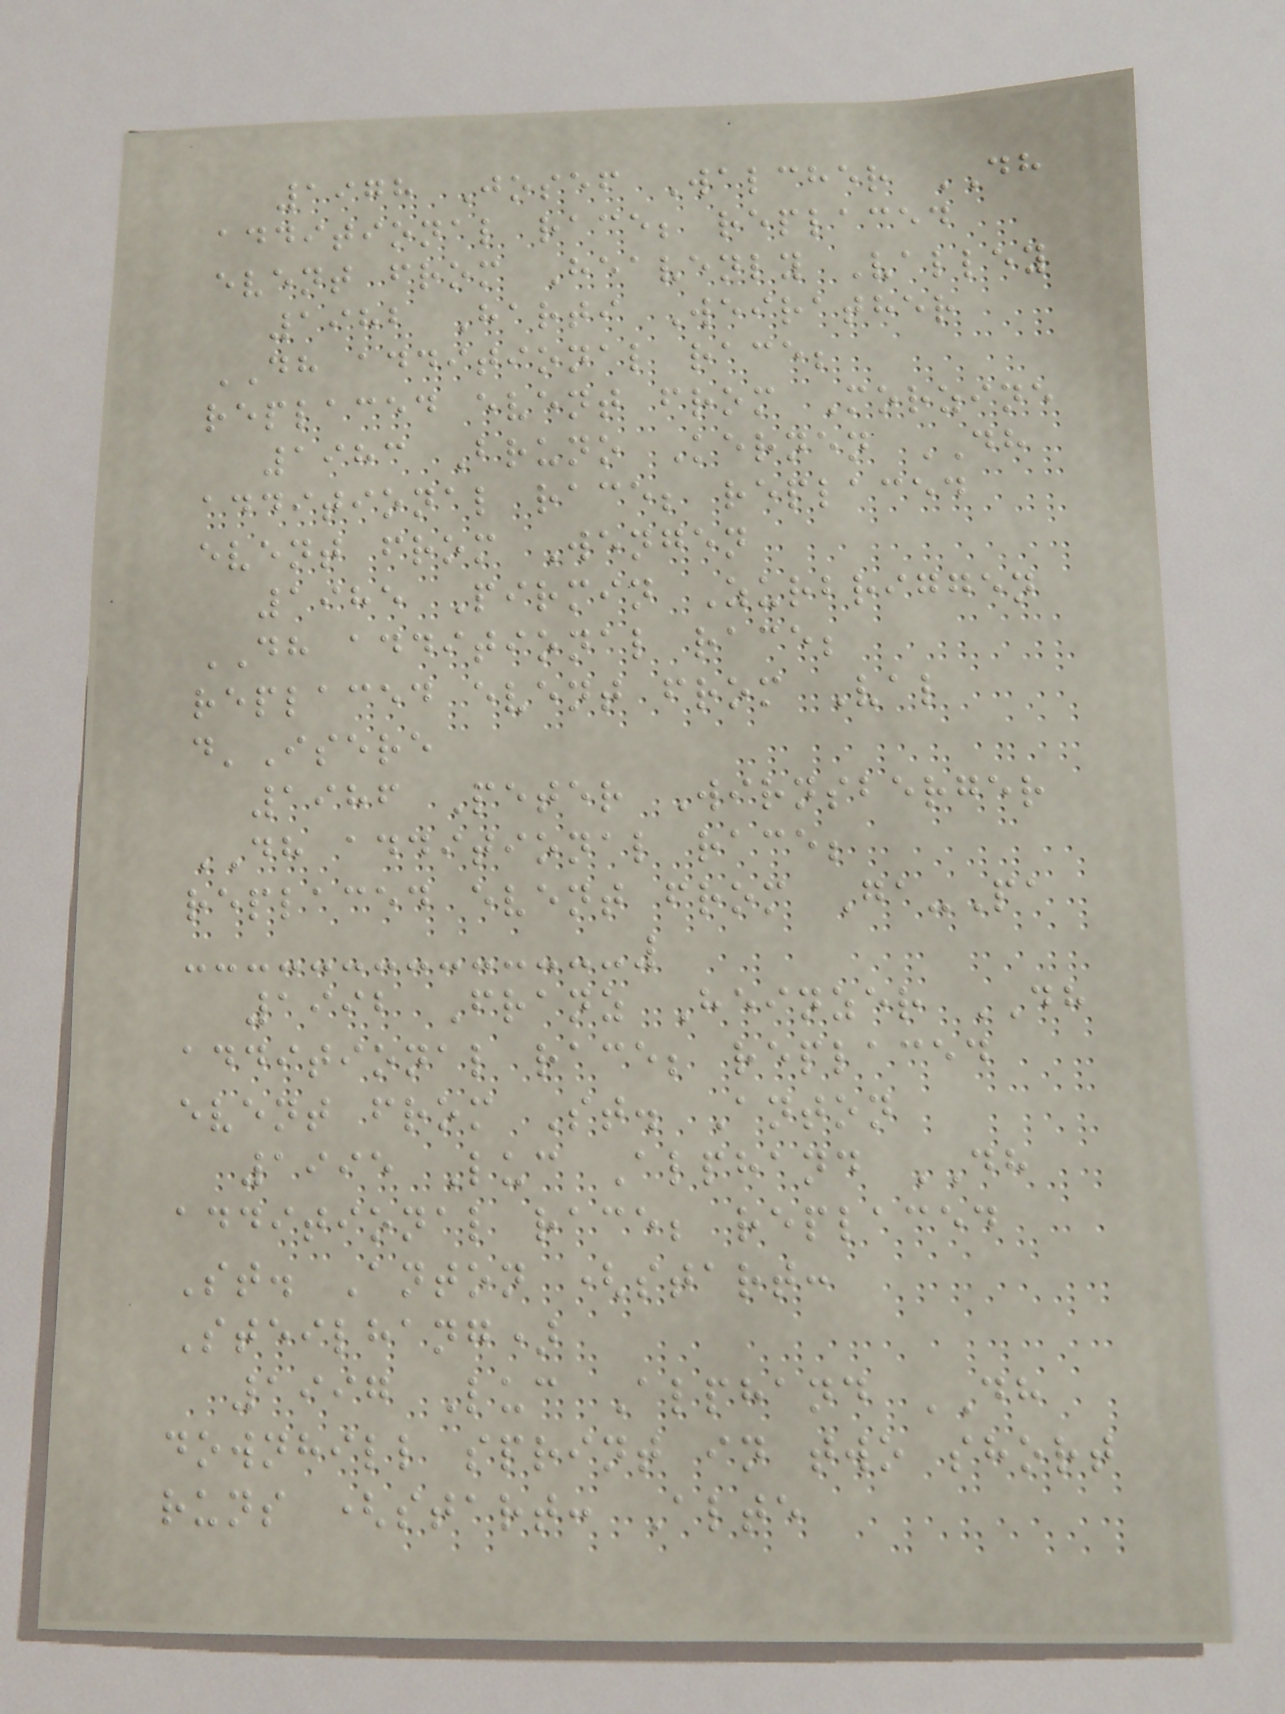1978 Josef Walcher DH
additional race; replaced
event from Heavenly Valley
1982 Harti Weirather
DH additional race;
replaced event from Morzine
1983 Bruno Kernen DH
additional race; replaced
event from Wengen
1985 Pirmin Zurbriggen
DH additional race;
replaced event from Val
d'Isere
1986 Peter Wirnsberger
DH additional race;
replaced event from Ga-Pa
1992 Franz Heinzer DH
additional race; replaced
event from St. Anton
1995 Luc Alphand DH
additional race; replaced
St. Anton (start:
Steilhang)
1997 Luc Alphand DH
downhill sprint in two short
runs (start: Alte
